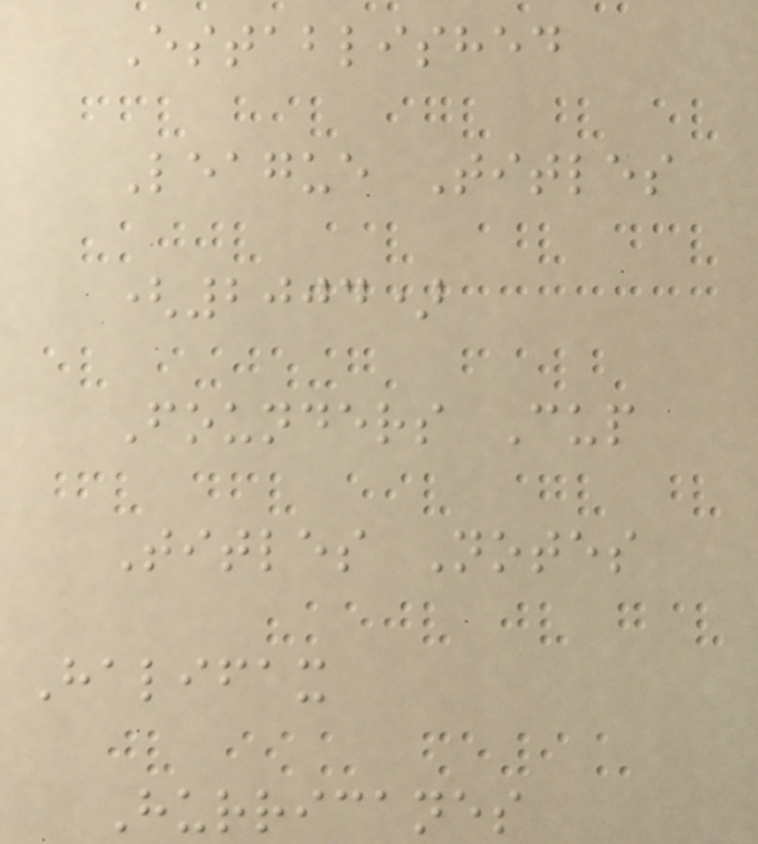Established
League Titles
(2004)
Founders Cup
Titles Notes
Halifax
Hurricanes
